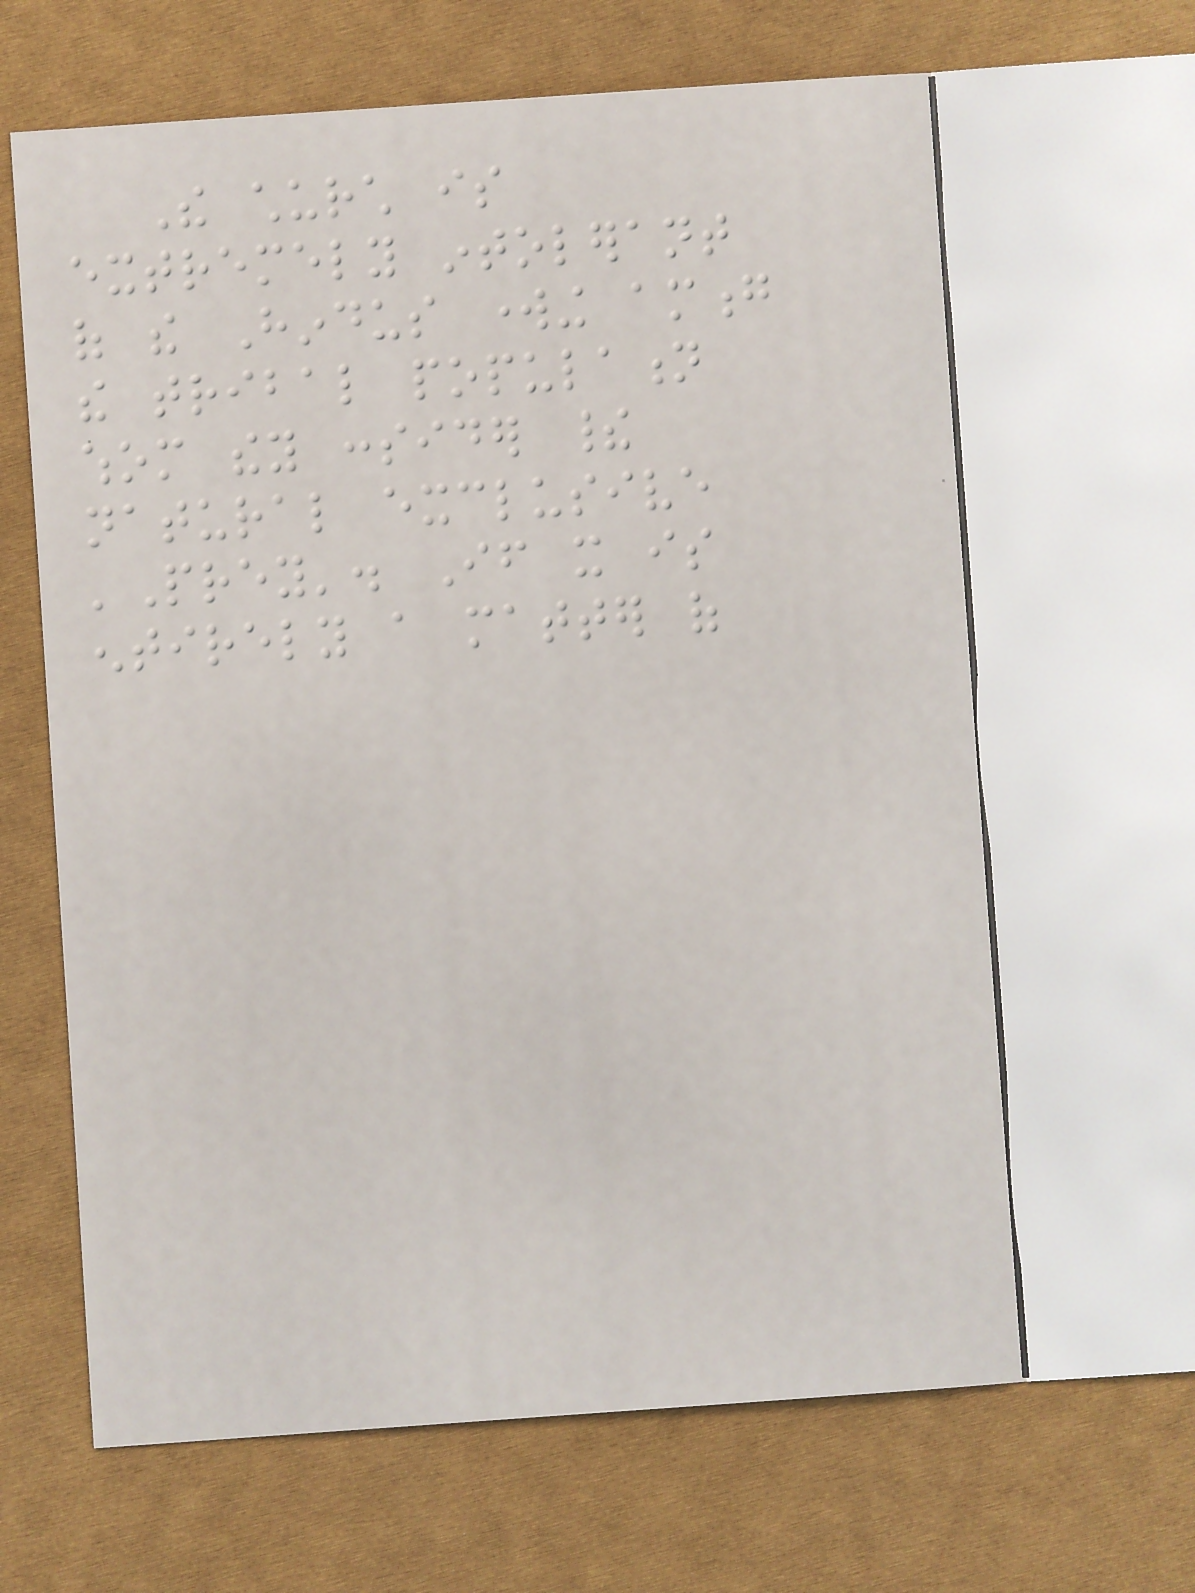The church is
extremely intolerant
of the Hindus working among
the tribal population
whom they consider their
natural exclusive
'Prey'. If it is
entirely a matter of
